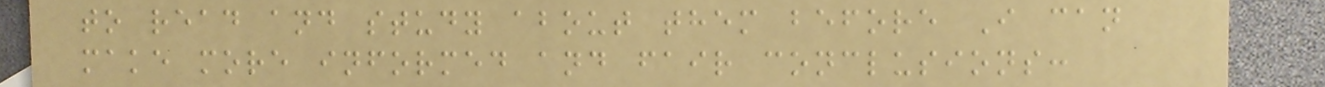to read and study about them before I can
make more informed and fair conclusions:
